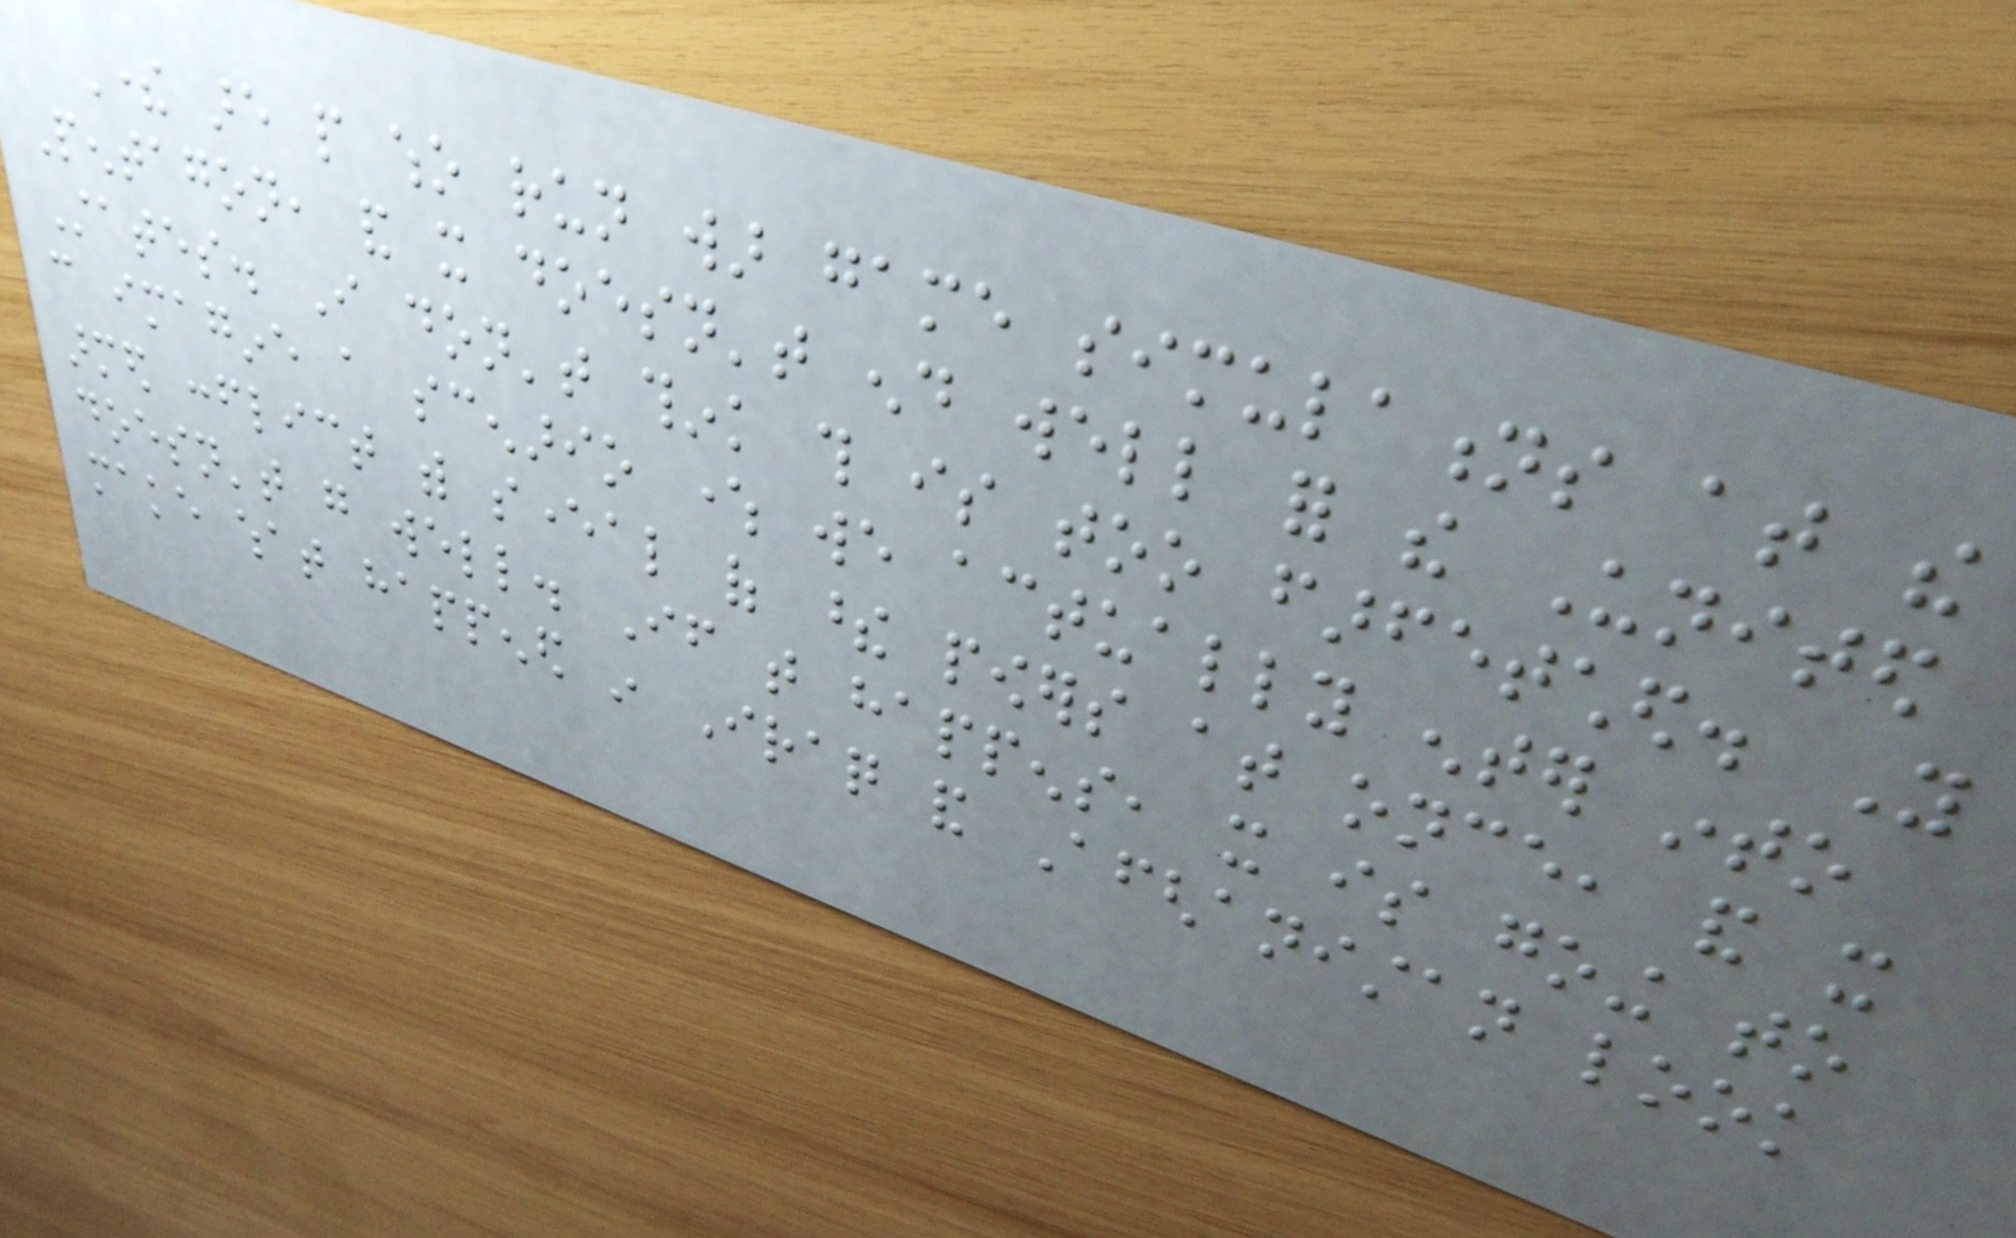There are people who run war game simulations at the
Pentagon, and it doesn't end well for the United
States. I don't think this is too farfetched. You
can imagine a scenario where we actually enter into
armed conflict with several of these powers at once, and it
doesn't go well. If that happens, it is going to
make what happened in Iraq and Afghanistan look
